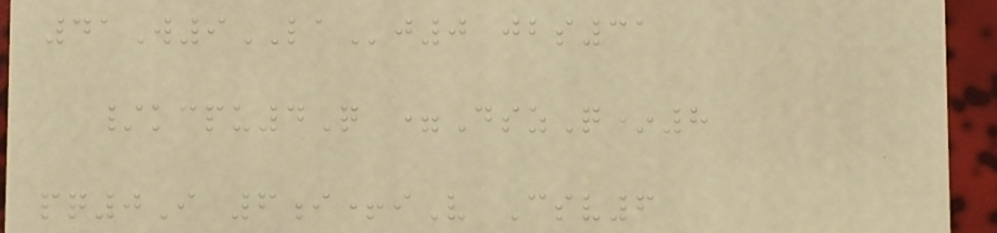41W9LAj0 jbs31
/kcpu4Q =DszQ*8
pq0I 6i+iV Csv6
